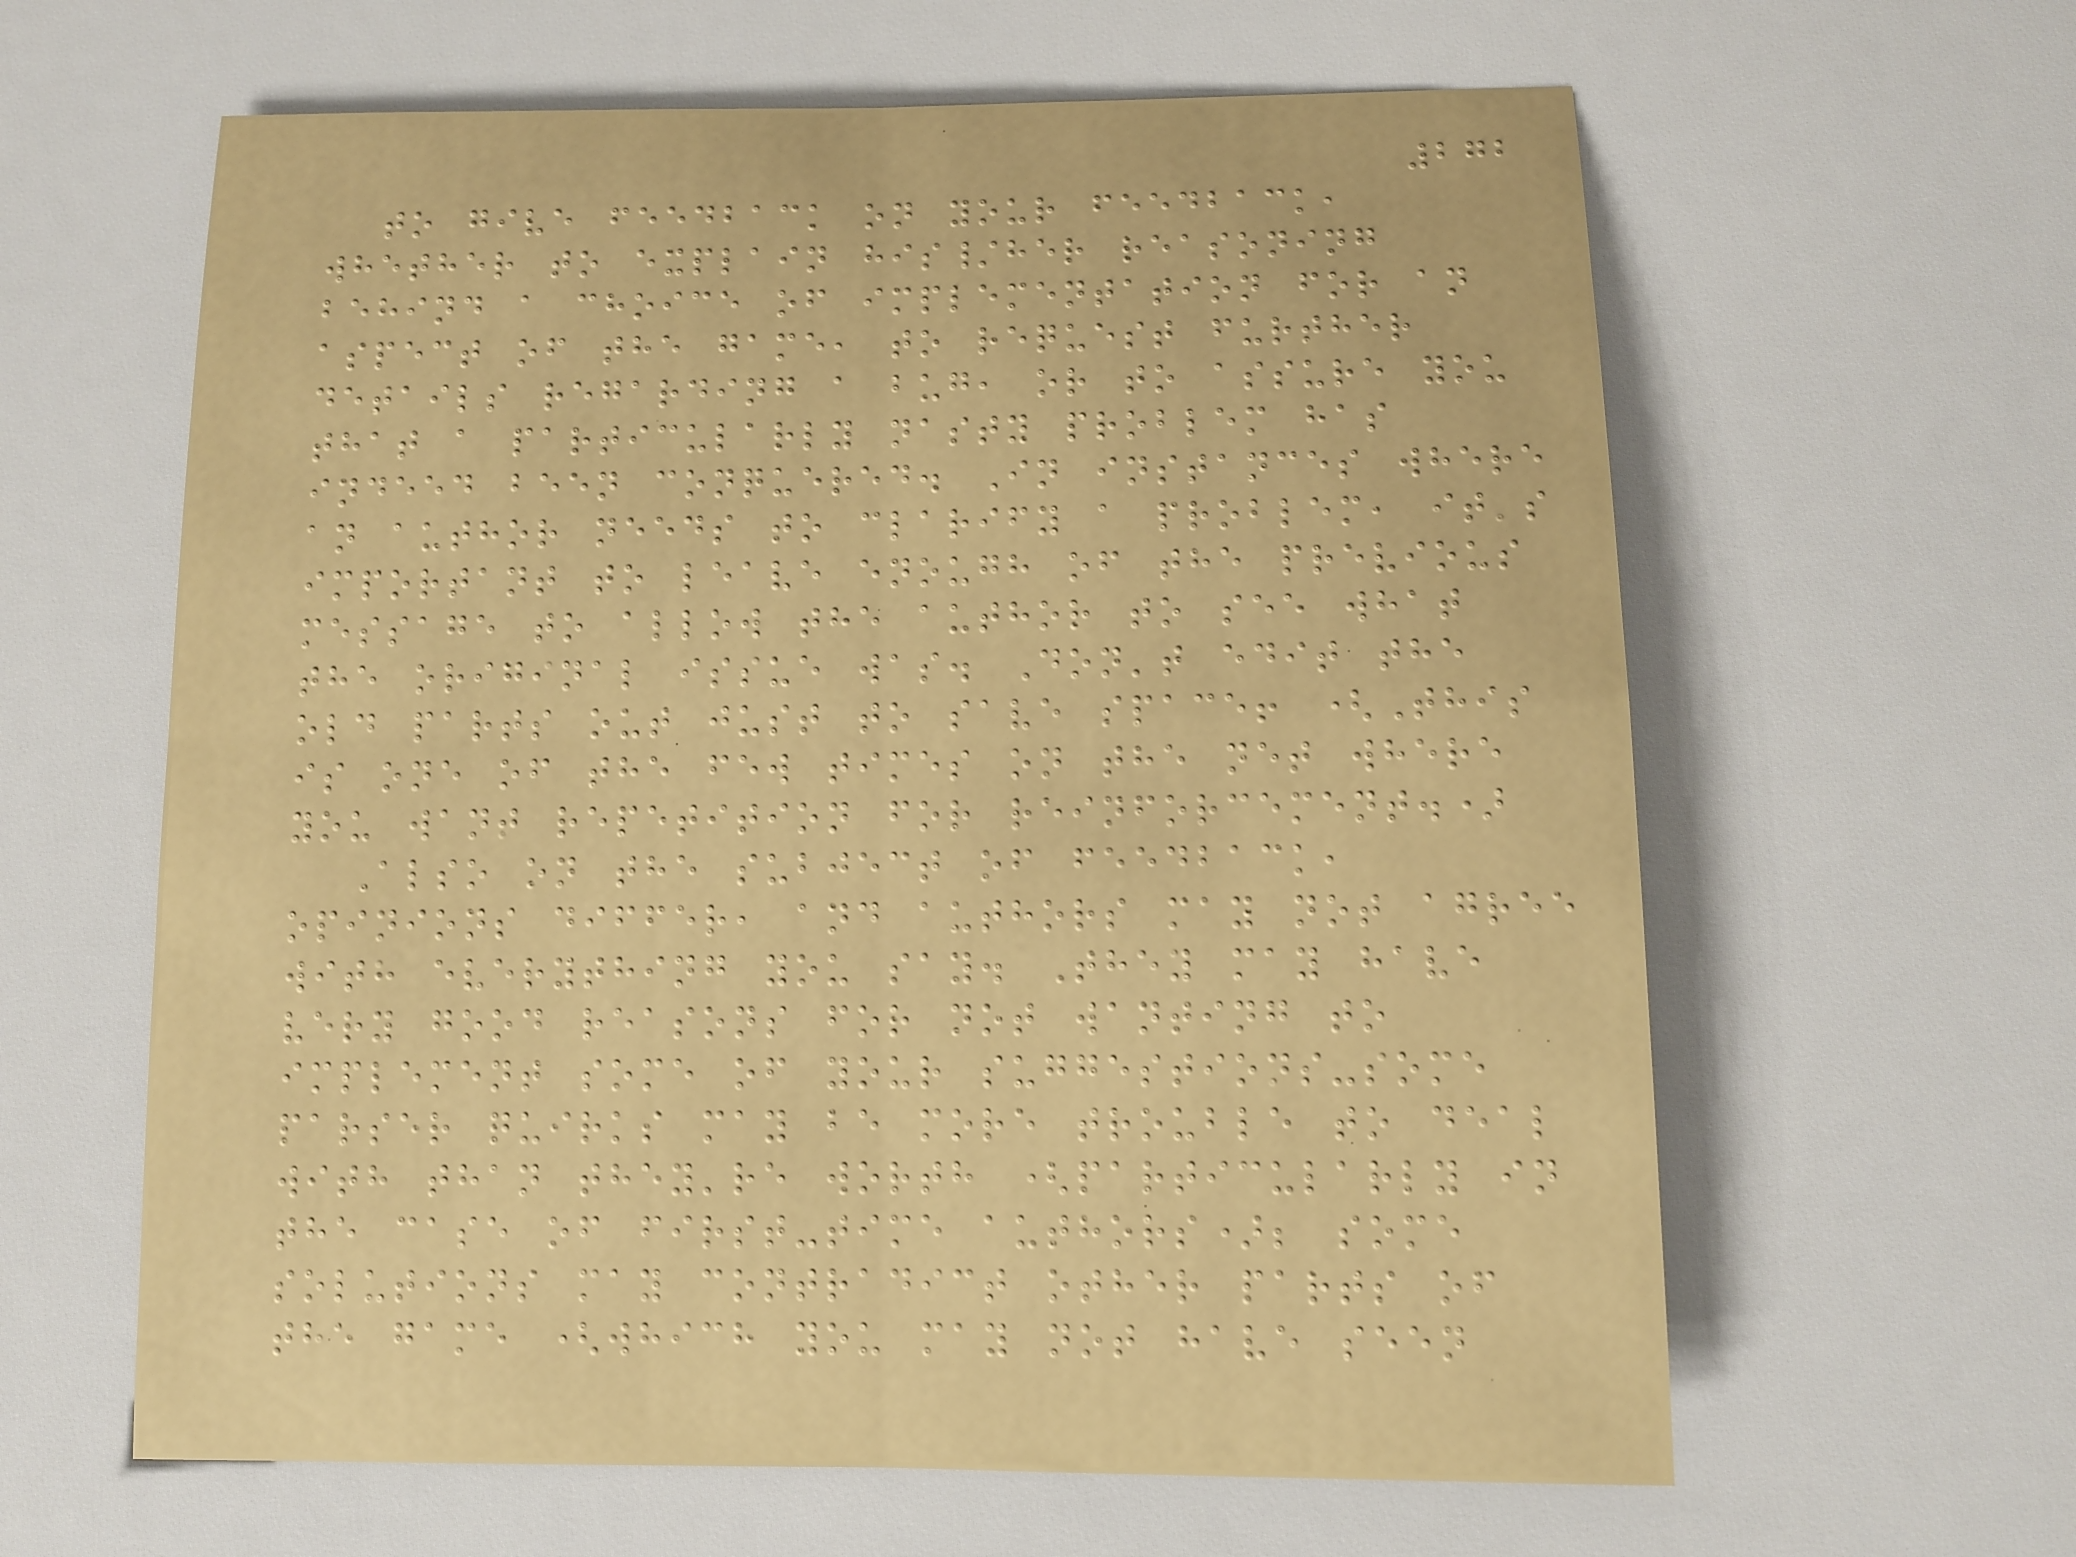272
to give feedback on your feedback,
whether to explain his/her reasoning
behind a choice of implementation for an
aspect of the game, to request further
details regarding a bug, or to assure you
that a particularly nasty problem has
indeed been conquered. In instances where
an author needs to clarify a problem, it's
important to leave enough of the previous
message to allow the author to see what
the original issue was. Don't edit the
old parts out just to save space! (This
is one of the few times on the net where
you want repetition for reinforcement.)
Also on the subject of feedback,
opinions differ, and authors may not agree
with everything you say. They may have
very good reasons for not wanting to
implement some of your suggestions-some
parser quirks may be more trouble to deal
with than they're worth (particularly in
the case of first-time authors); some
solutions may contradict other parts of
the game (which you may not have seen
